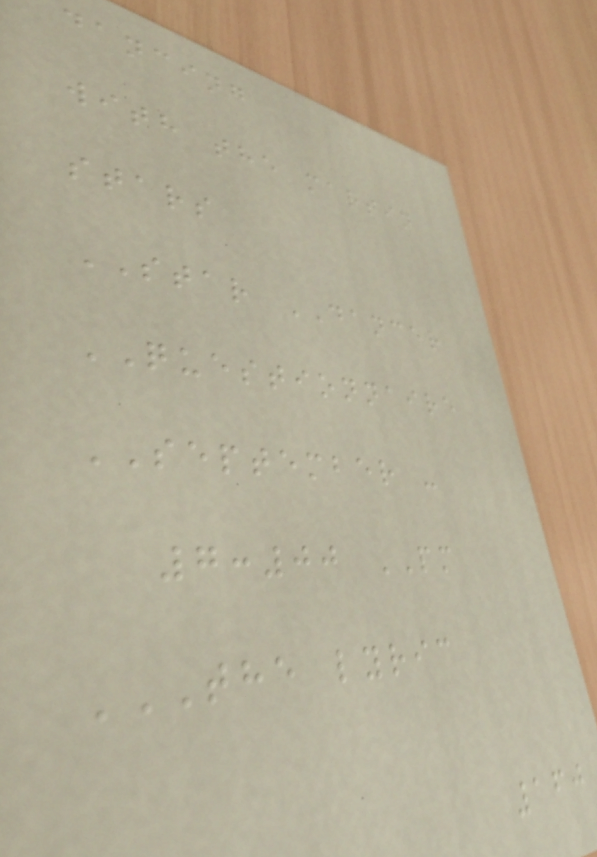dancing
with the martin
stars
STAR DANCER
QUESTIONNAIRE
SEPTEMBER -
7:00 PM
THE LYRIC
160
